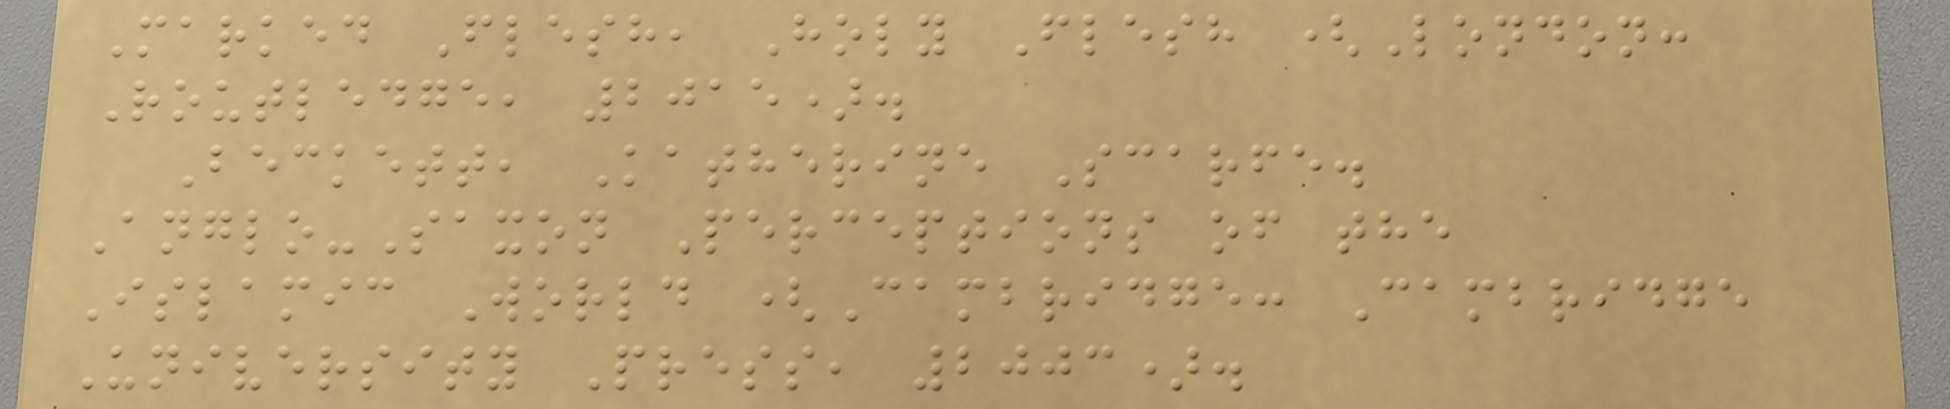Marked Flesh, Holy Flesh (London:
Routledge, 2015).
Beckett, Katherine Scarfe.
Anglo-Saxon Perceptions of the
Islamic World (Cambridge: Cambridge
University Press, 2003).
